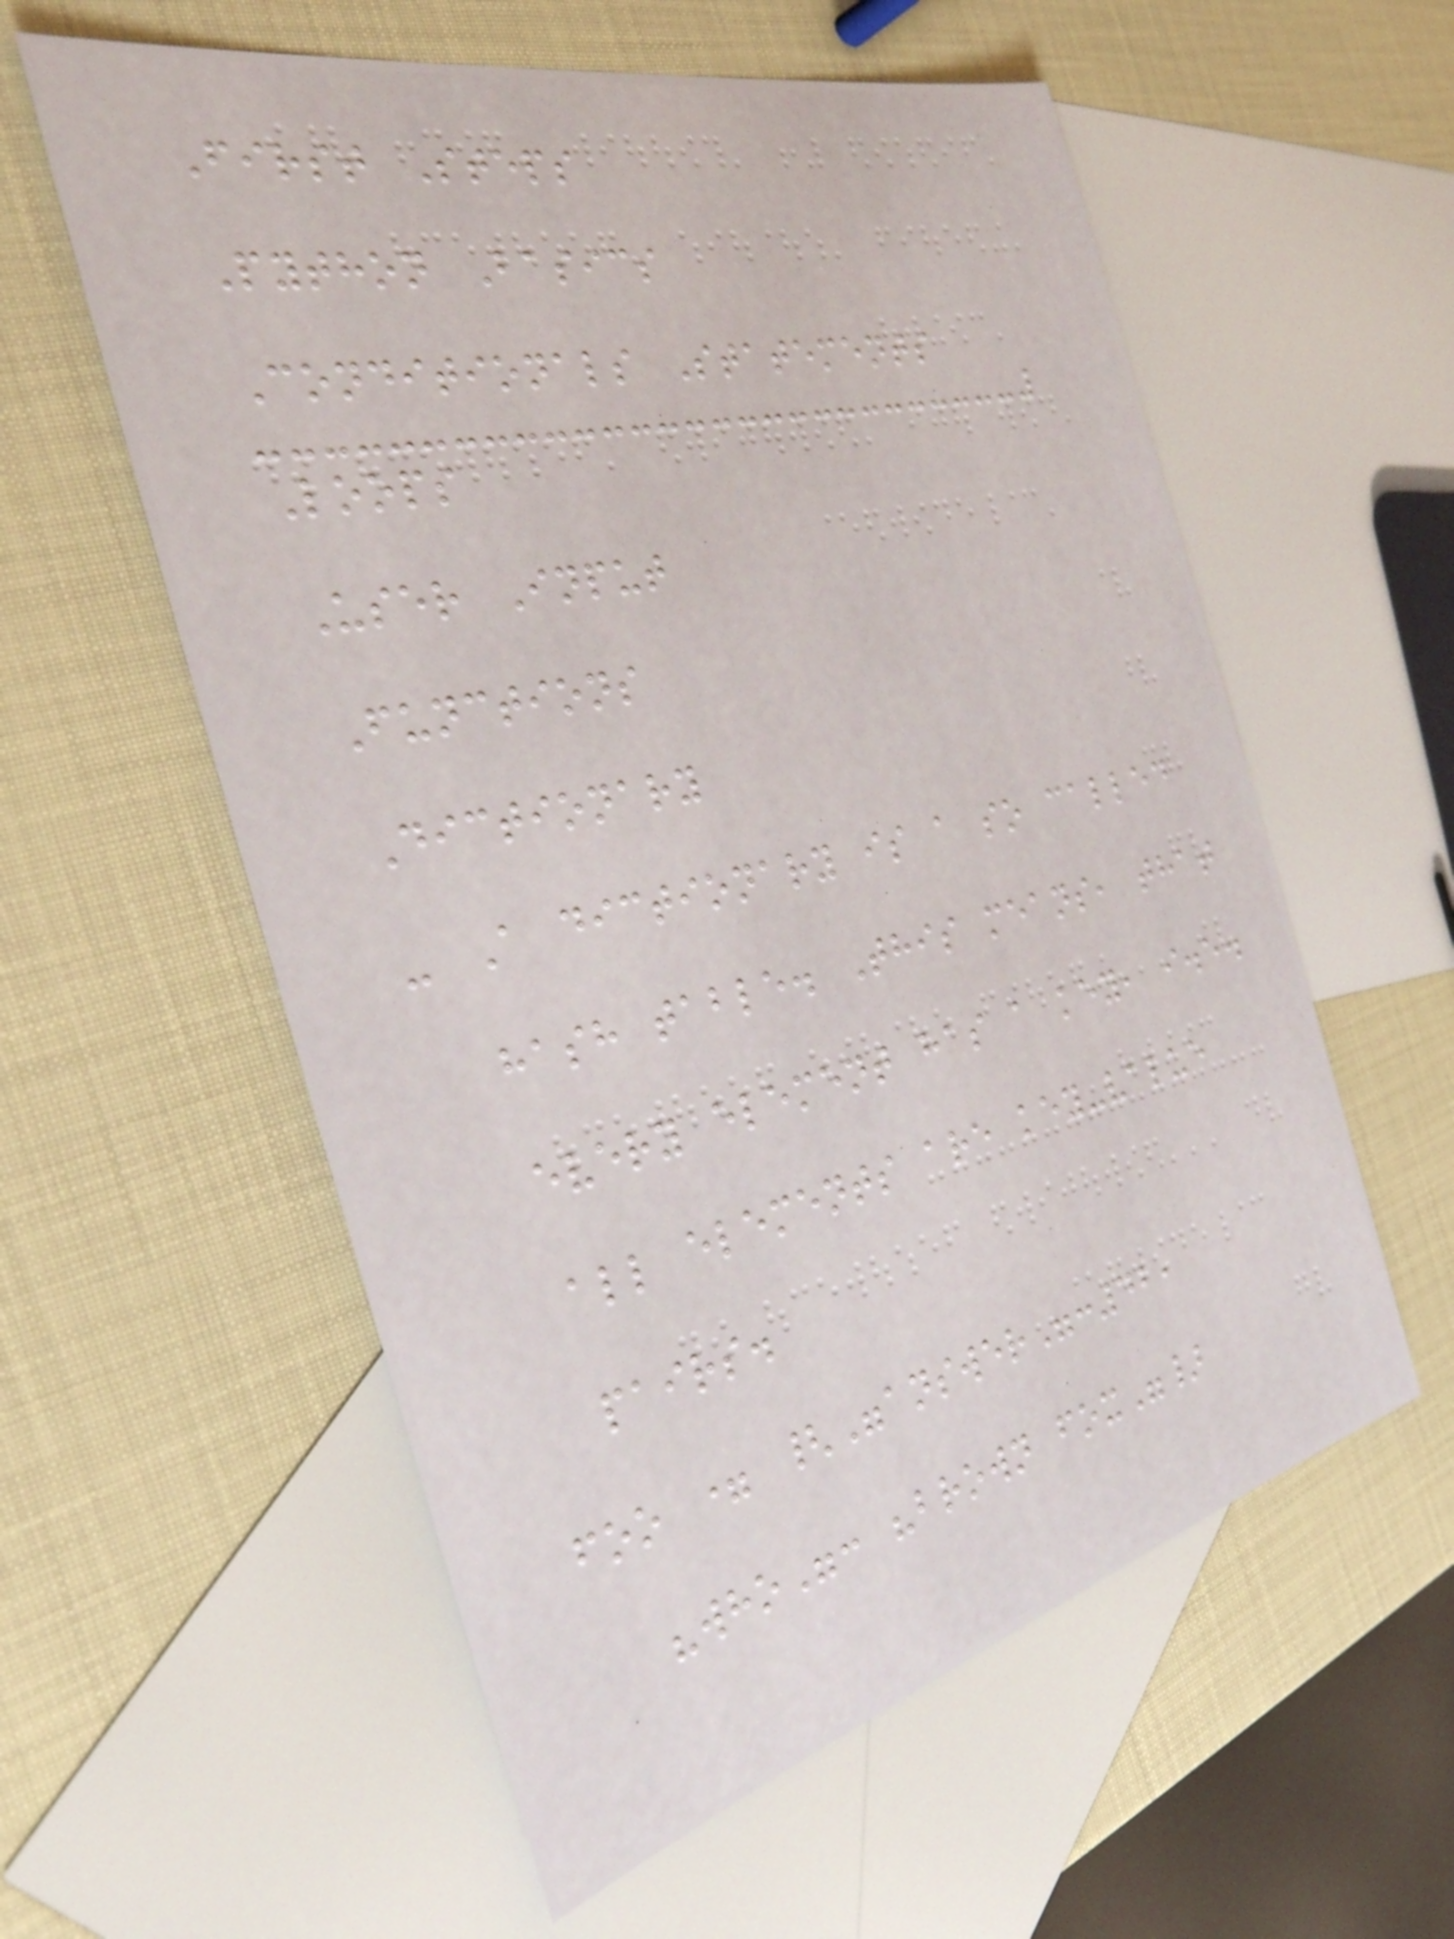First Steps
Python Basics
Conditionals Statements
Loops
User Input
Functions
Dictionary
- A dictionary is a so called
hash table. This means, that
every element has a key, i.e.
all elements are key-value
pairs.
foo = {"answer":42,
"who": "brown fox"}
